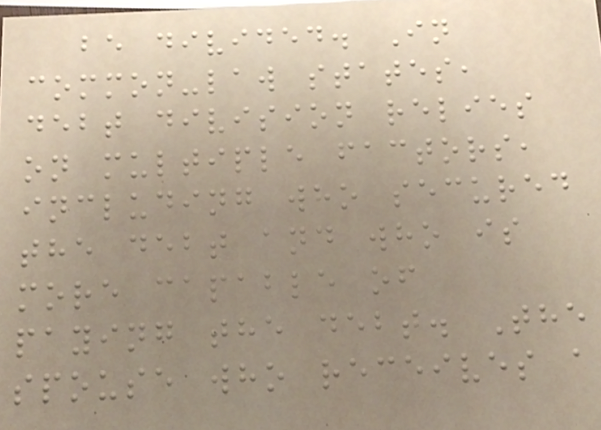be divided. In
common-law states,
debt division relies
on multiple factors,
including who secured
the debt and who is
more capable of
paying the debt. The
spouse who receives a
